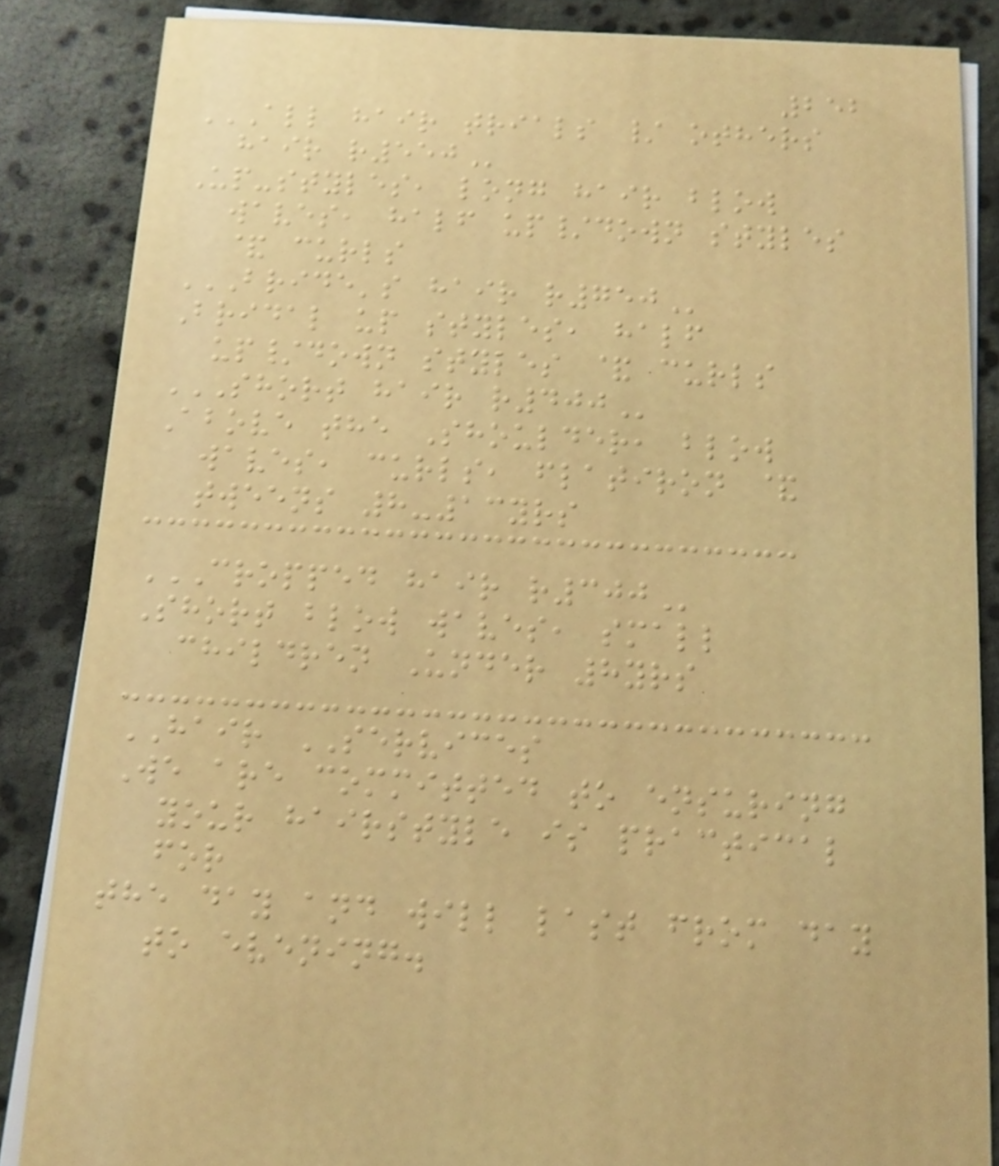252
ALL HAIR TRIALS / OTHERS
HAIR R550
Up-styles, long hair blow
waves, half up/down styles
& curls
BRIDE'S HAIR R750
Bridal up styles, half
up/down styles & curls
SHORT HAIR R400
Above the Shoulder, blow
waves, curls, flatiron &
tweens 8-13yrs
CROPPED HAIR R300
Short blow waves, small
children Under 8yrs
HAIR SERVICES
We are committed to ensuring
your hairstyle is practical
for
the day and will last from day
to evening.
